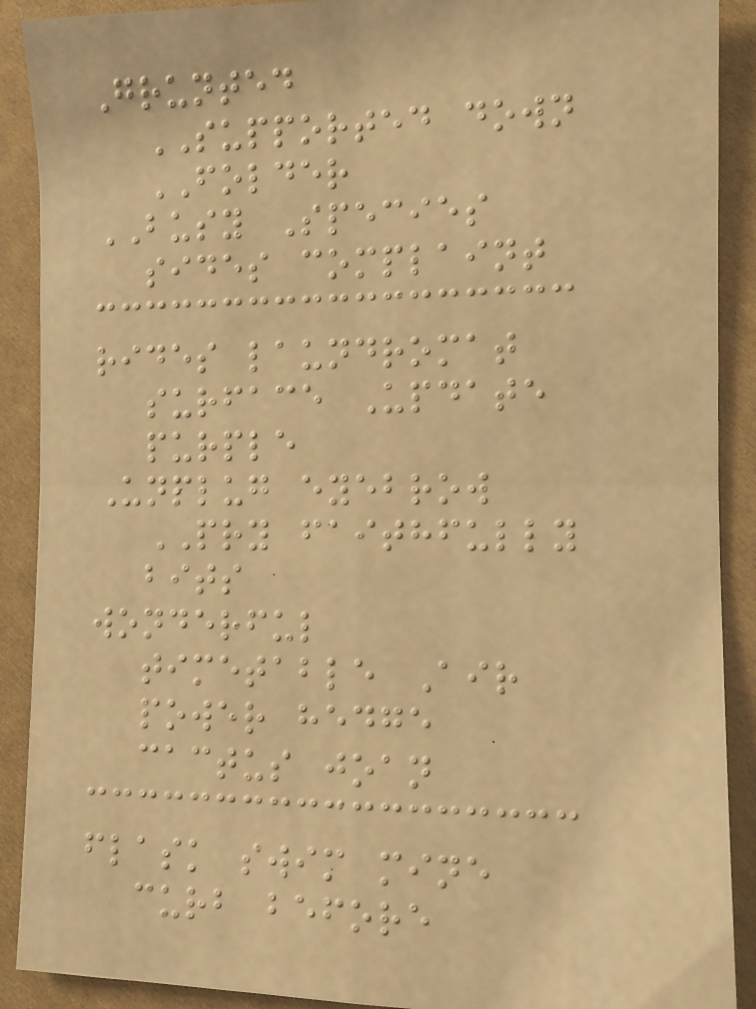Grunted
SUPPORTED down
FOLDER
BUSY Species
sides complaint
rides laundromat
surface Update
purple
Unplug eyebrow
PRY faithfully
bits
wonderful
timetable Air
power hedge
cactus joan
flask swim mine
curb before
